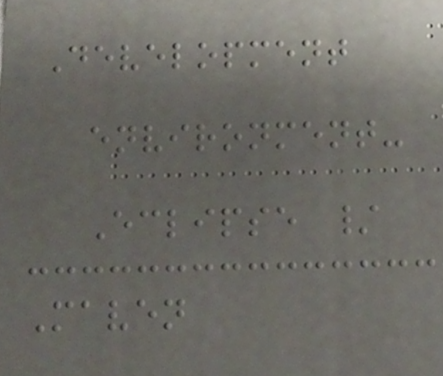Development
environment-
Eclipse /
Maven
